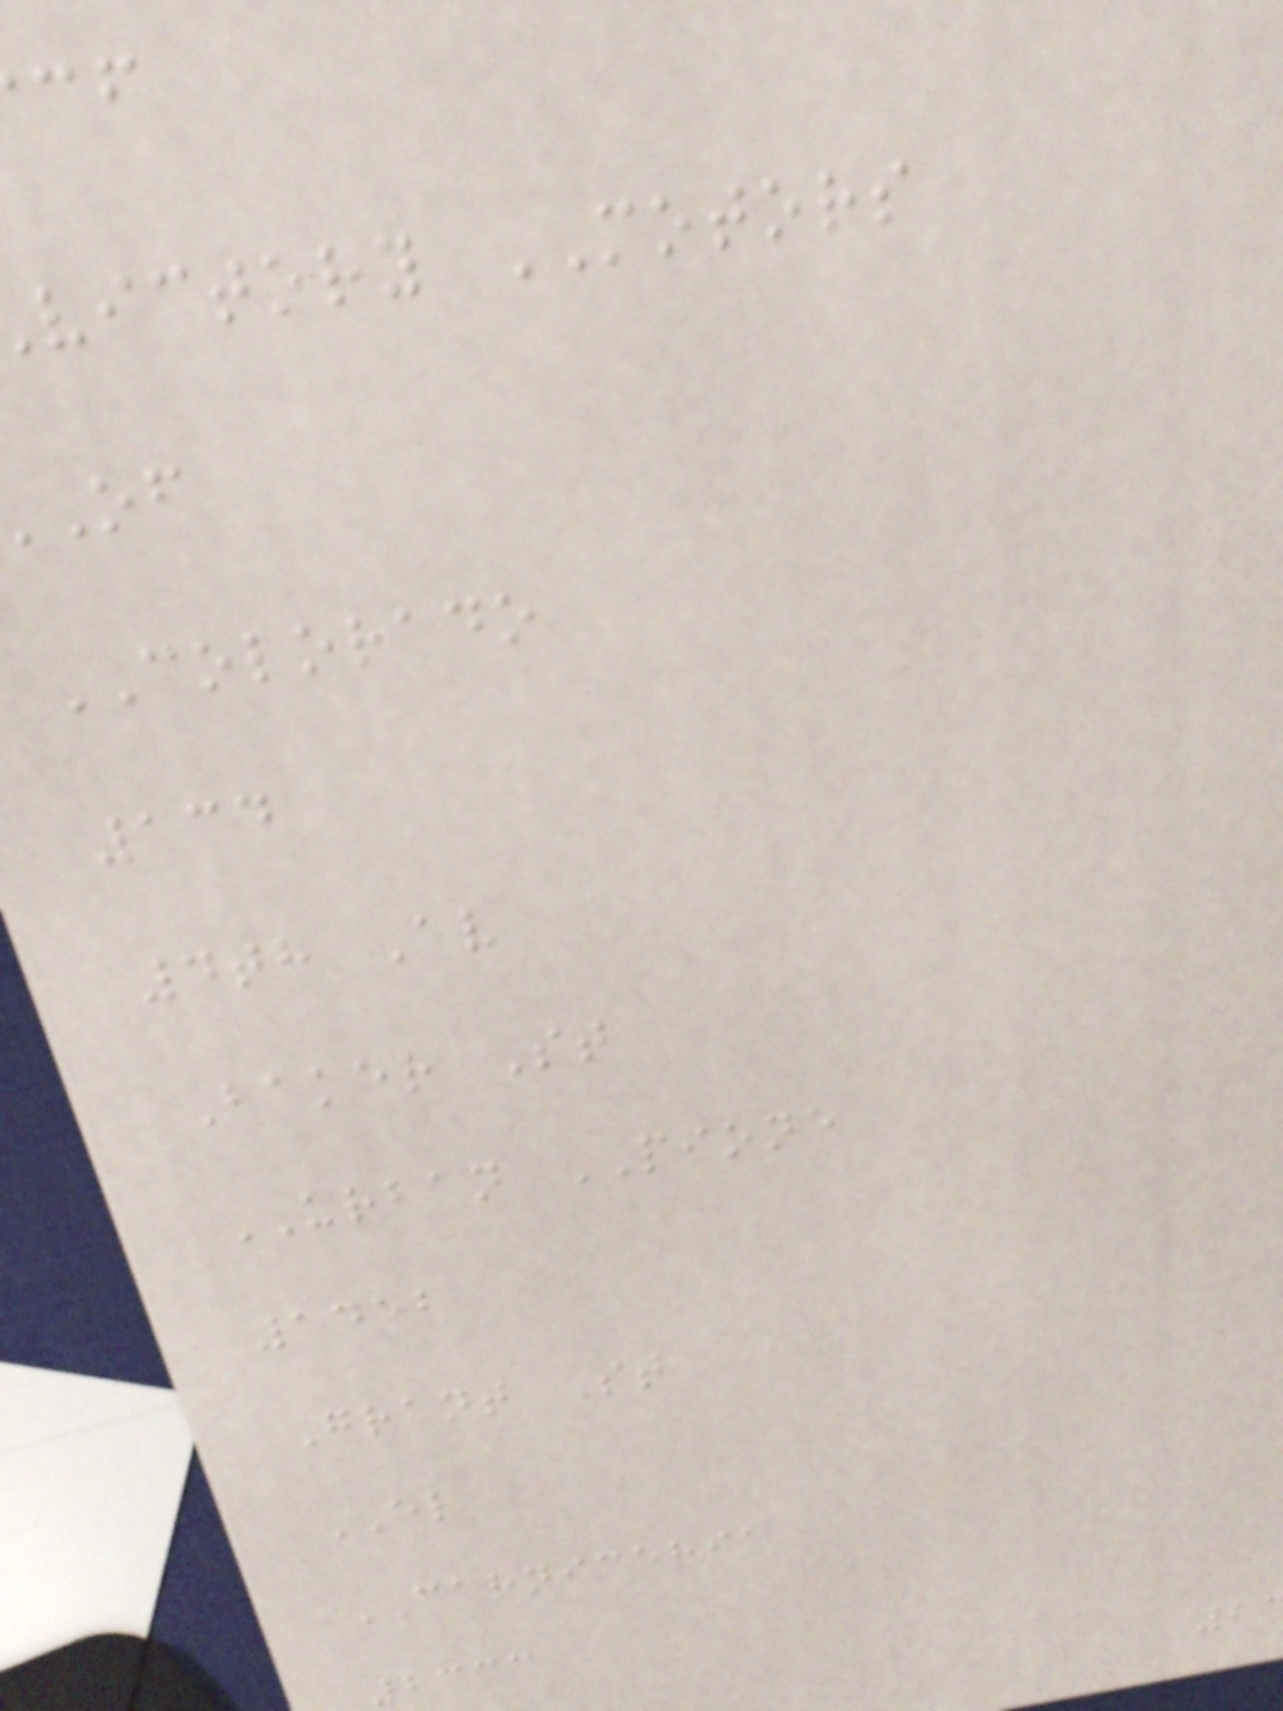victory MOTORS
COLORADO
134
4th Av
Baker St
URBAN PIONE
1452
Grant St
EL
CARNICERIA
2333
